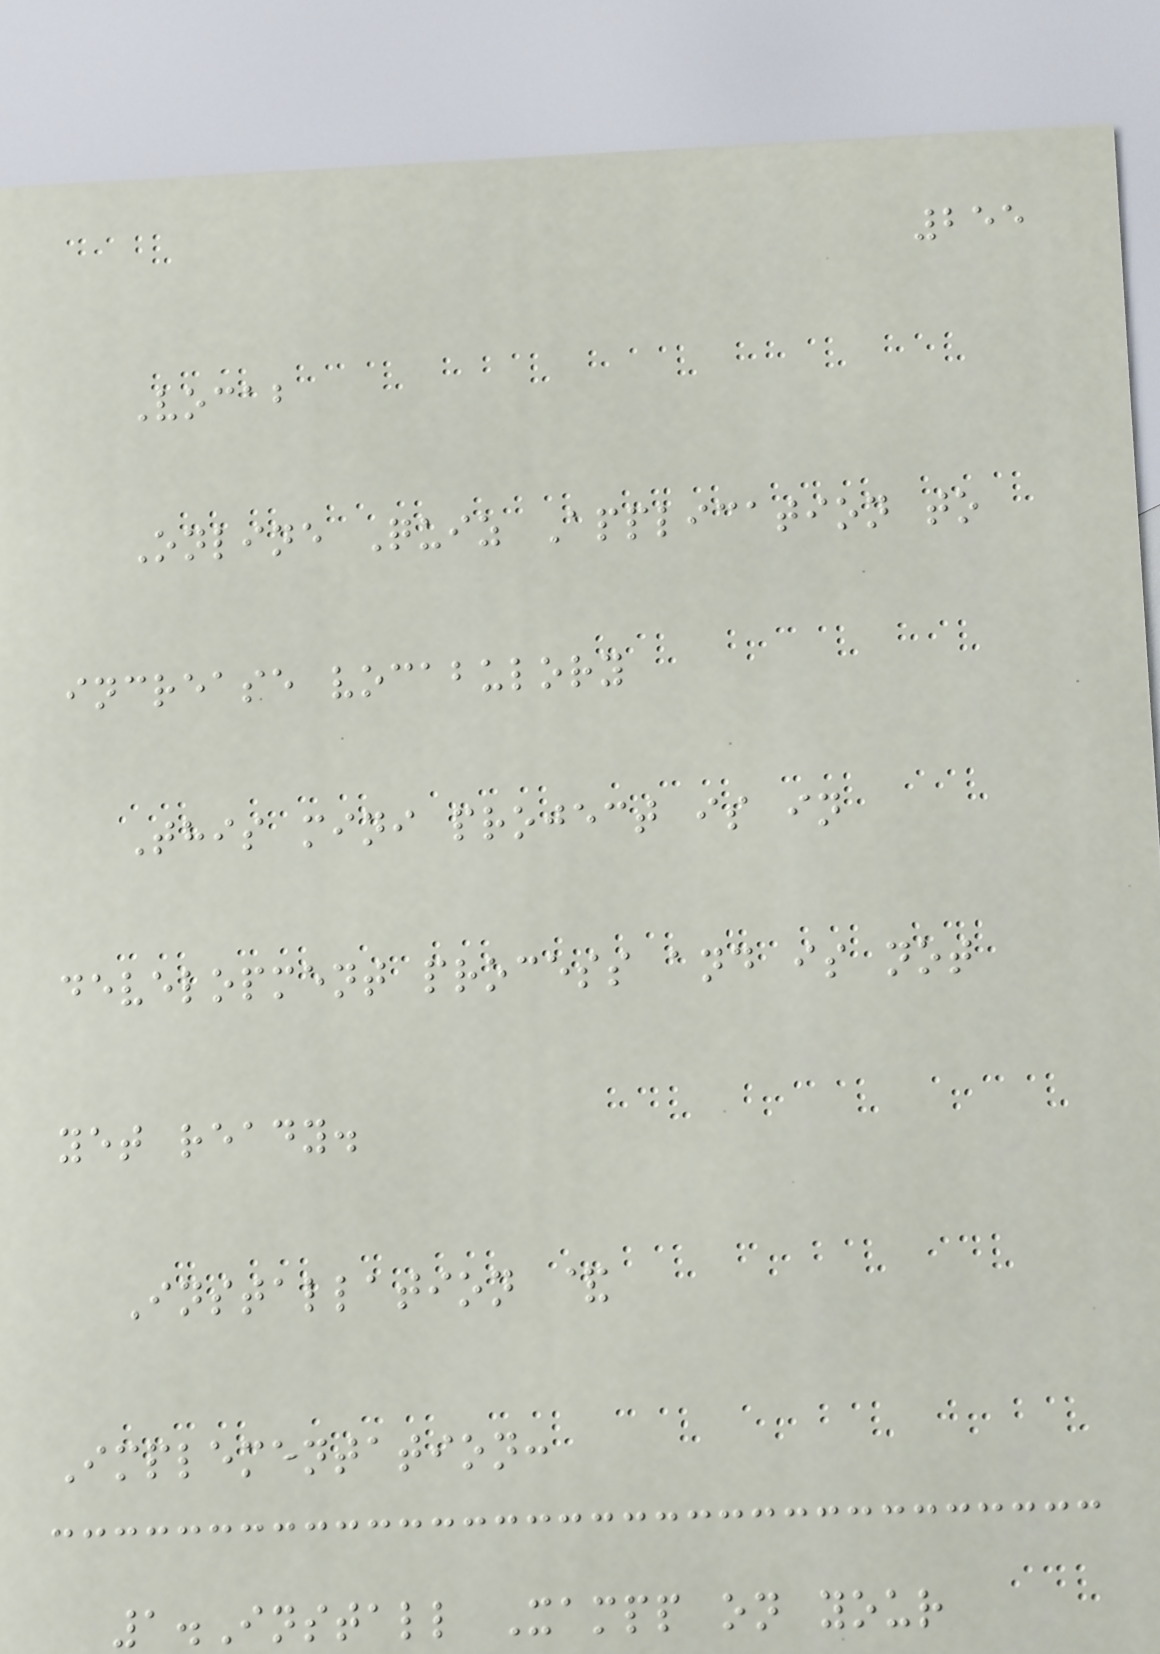255
Vocab
Online Quiz Application to
increase vocabulory
This mini project is in
development process and is not
yet ready.
Installation &
Implementation:
1.Install Xampp on your
